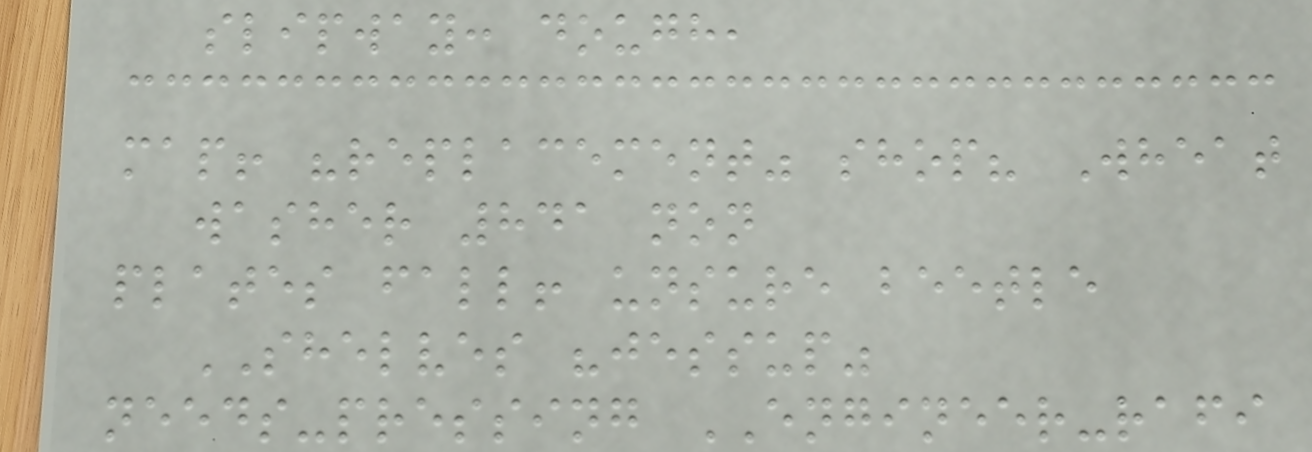slipway: dough,
map! "replacement" shop? Wheat
washer 841 non
plates fall! unsure beetle
SHELVES "jessup"
needs-pressing ENGINEER-rafi
